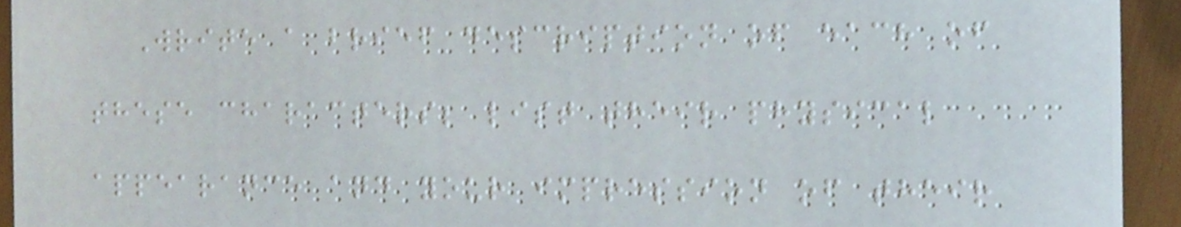Write a brief description of each of
these characters; list their physical
appearance and your impression of their
